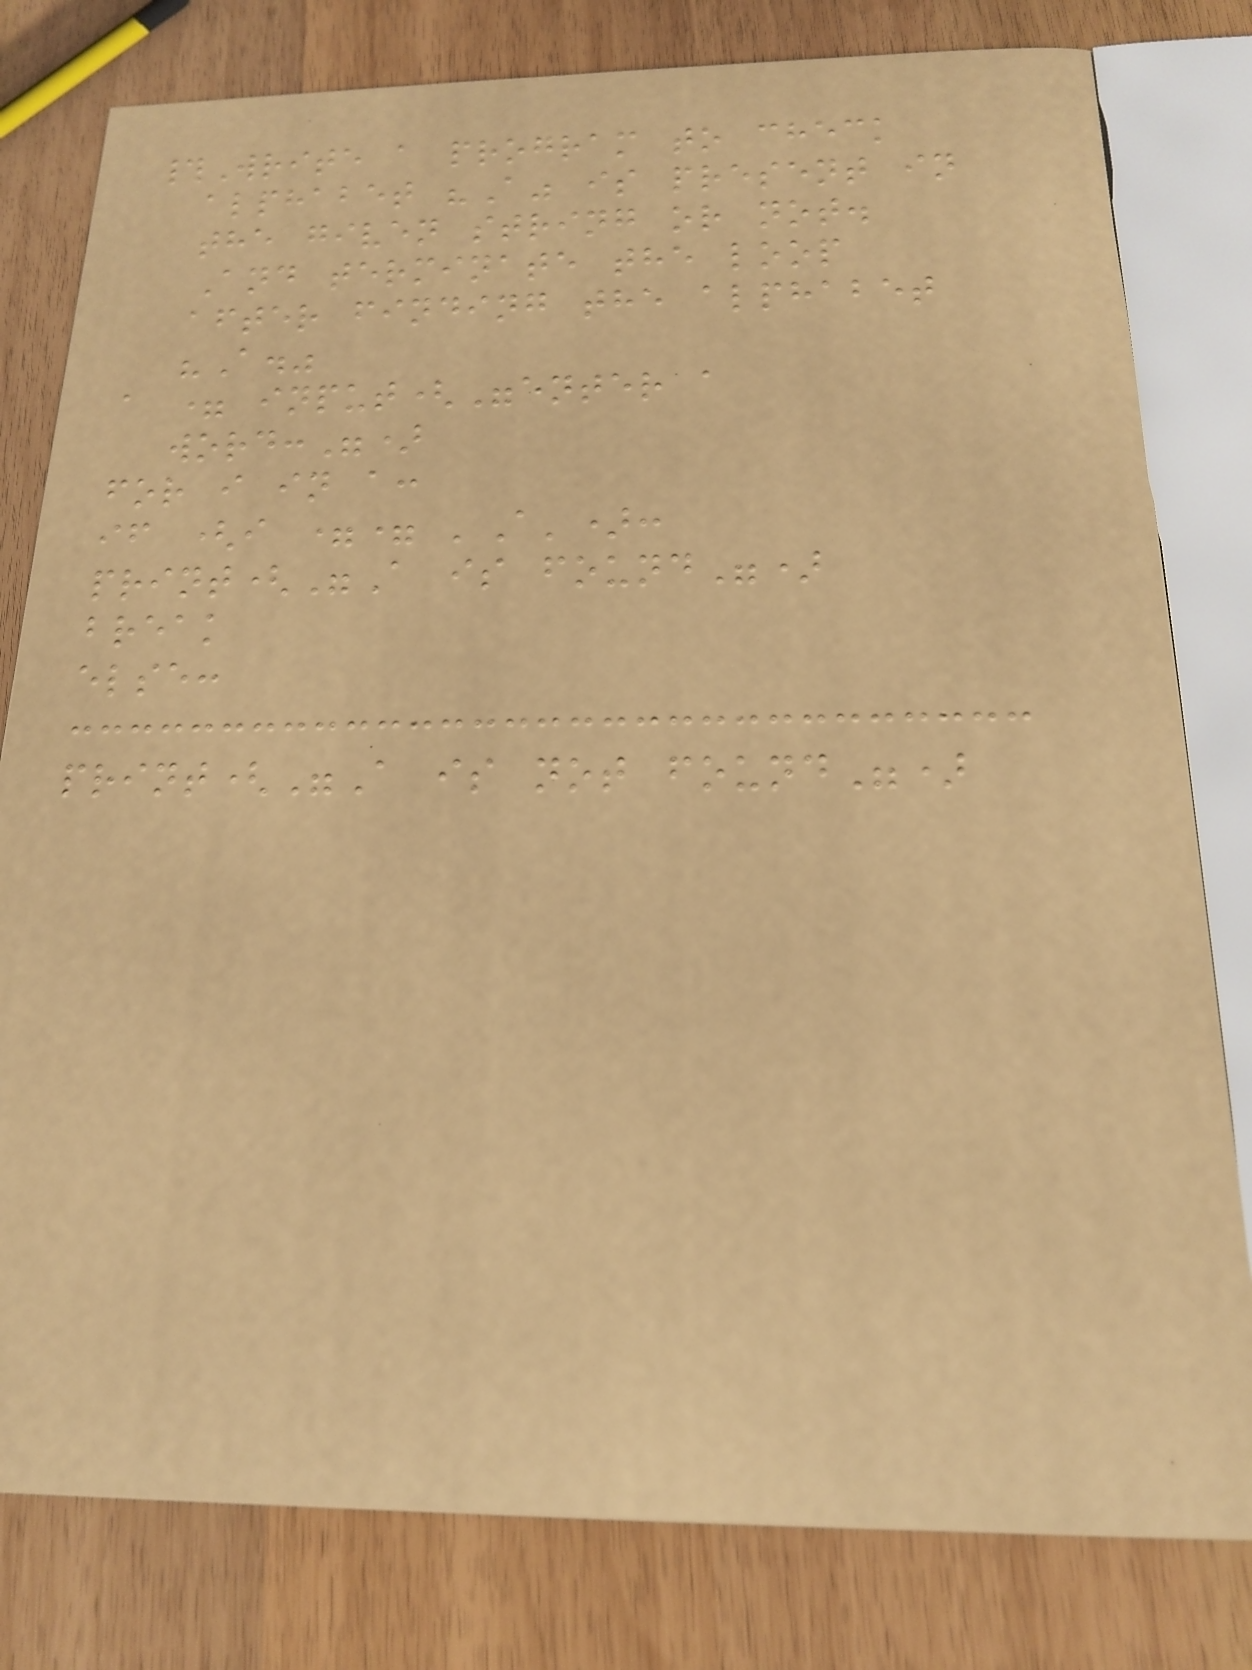#Write a program to check
alphabet "A" is present in
the given string or not.
And terminate the loop
after finding the alphabet
"A."
a = input("enter a
word:")
for i in a:
if (i == 'A'):
print("A is found")
break
else:
print("A is not found")
